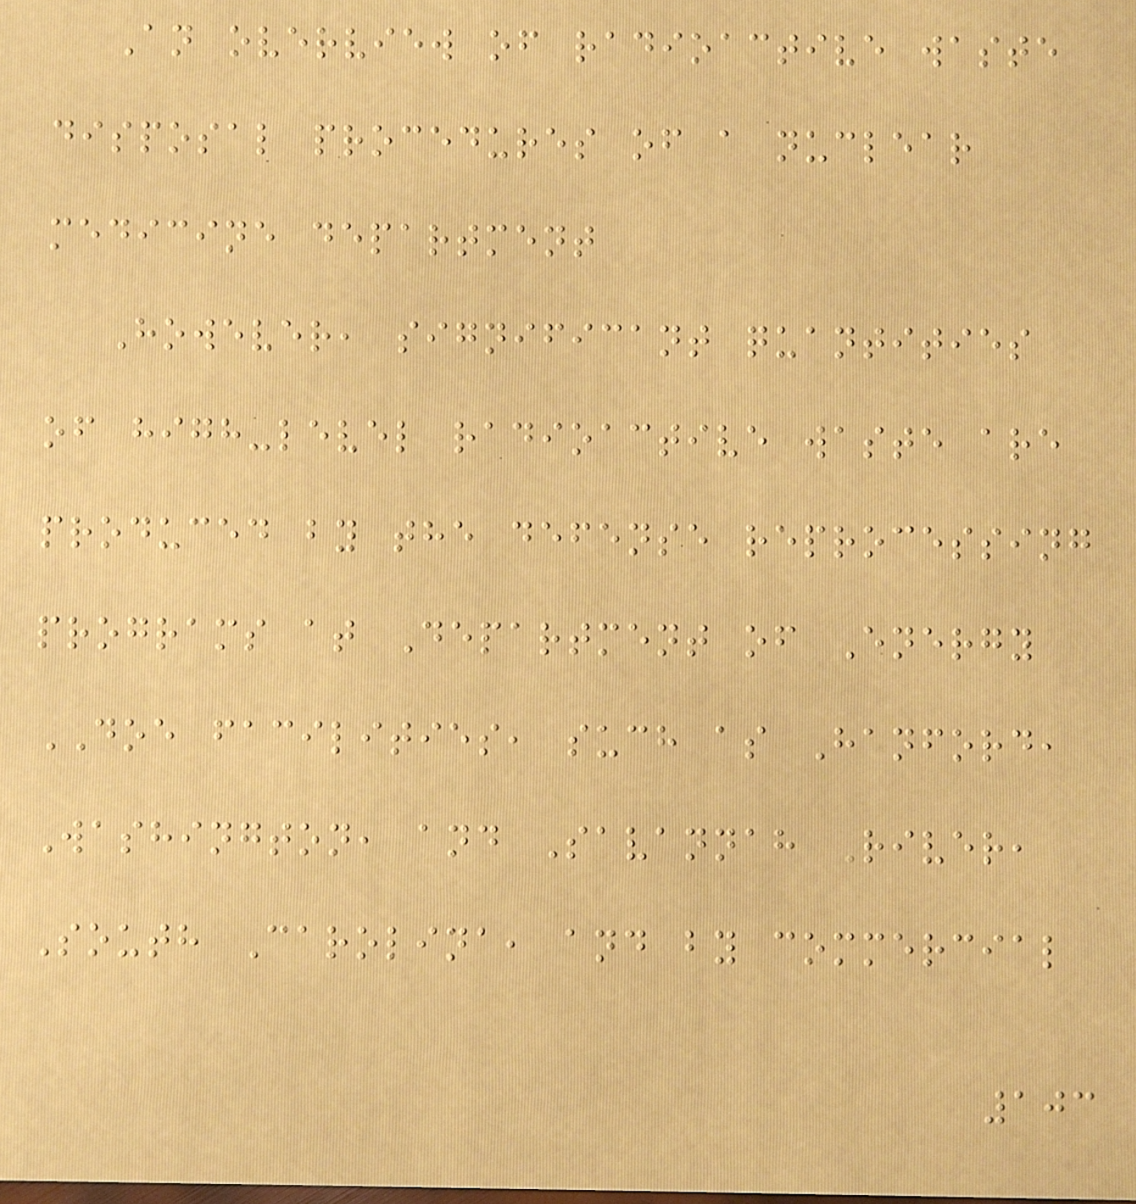An overview of radioactive waste
disposal procedures of a nuclear
medicine department
However, significant quantities
of high-level radioactive waste are
produced by the defense reprocessing
programs at Department of Energy
DOE facilities, such as Hanford,
Washington, and Savannah River,
South Carolina, and by commercial
103
